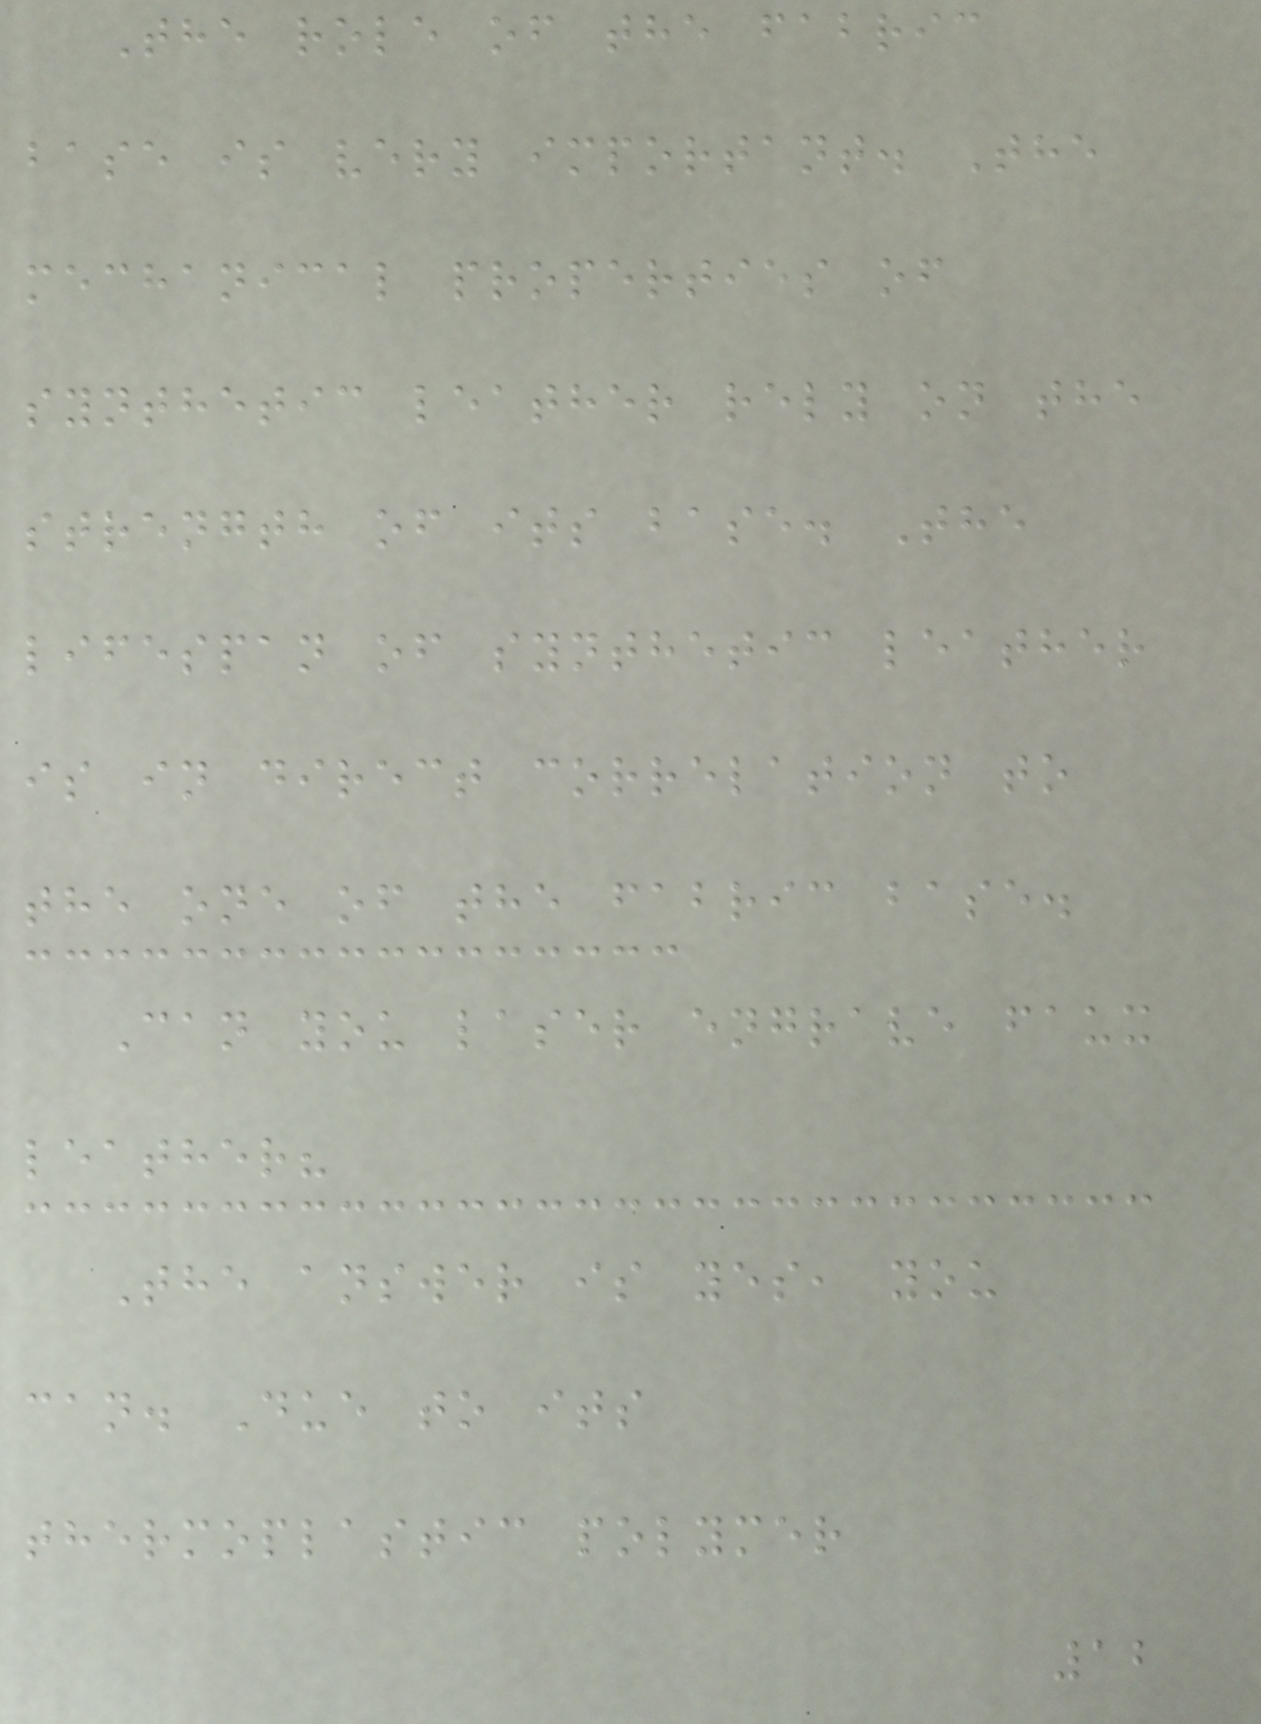The role of the fabric
base is very important. The
mechanical properties of
synthetic leather rely on the
strength of its base. The
lifespan of synthetic leather
is in direct correlation to
the one of the fabric base.
Can you laser engrave faux
leather?
The answer is yes, you
can. Due to its
thermoplastic polymer
12
